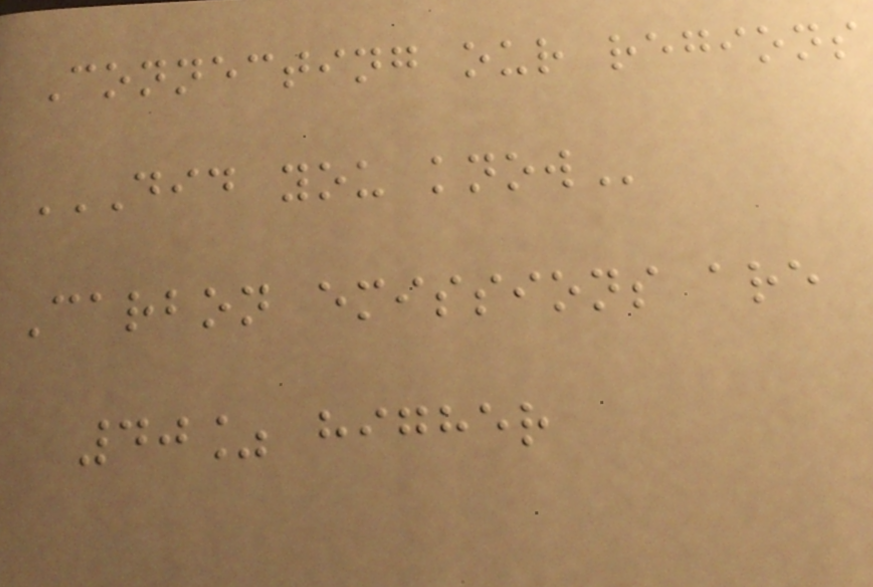Connecting our regions
DID YOU KNOW
Carbon emissions are
40% higher
